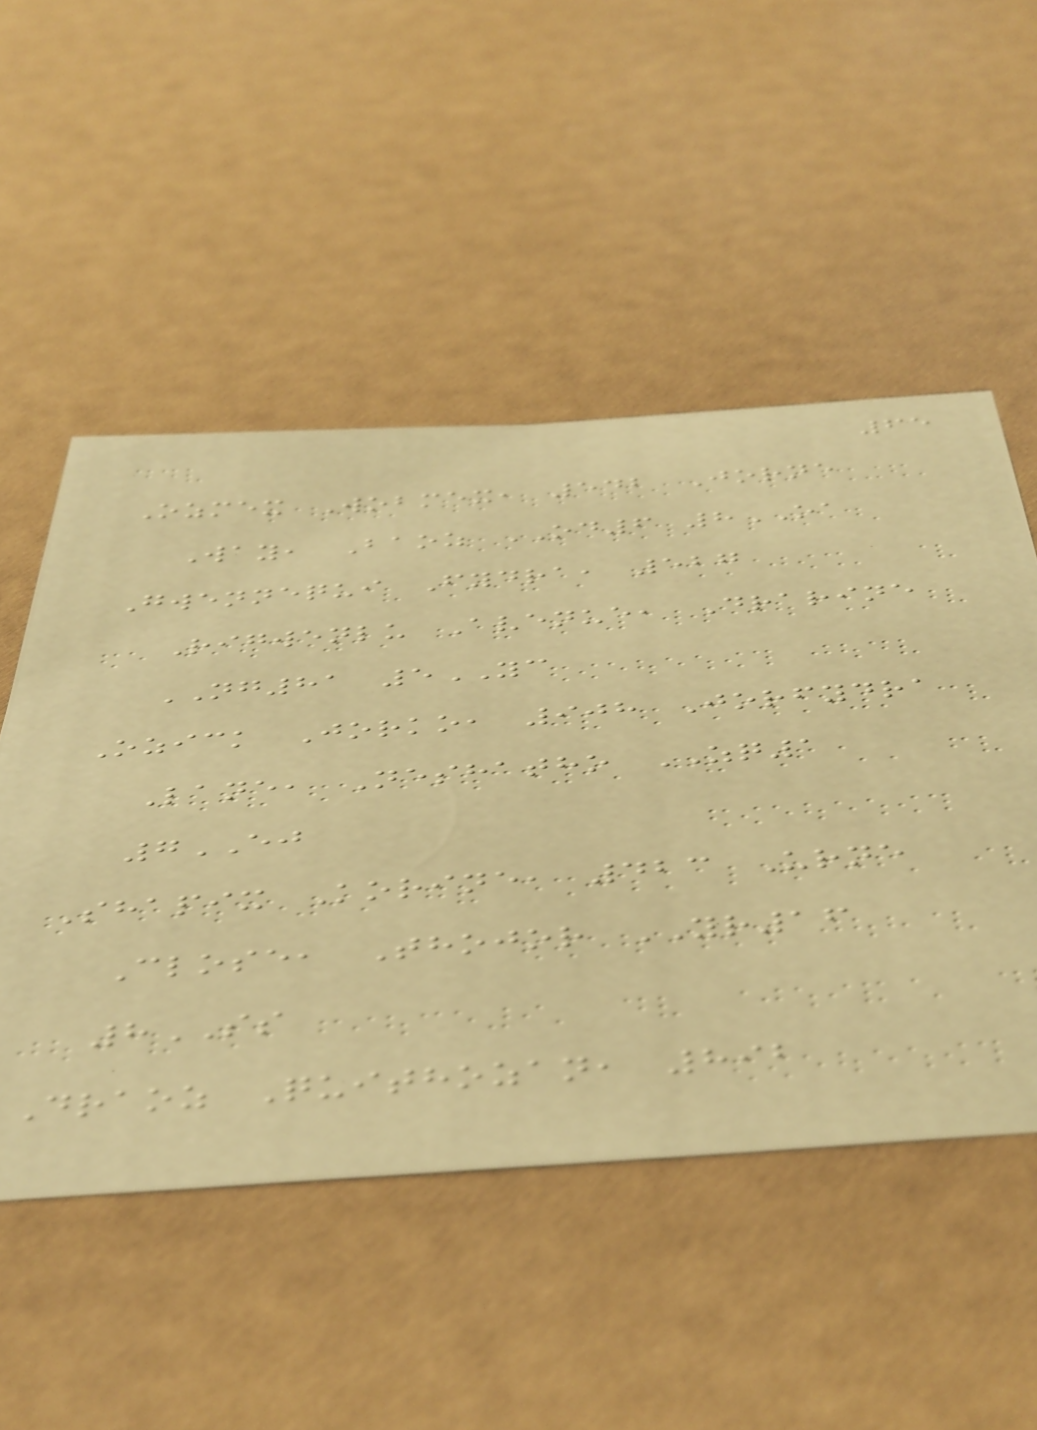65
Ozmex Wobmex, 542 Jorne
Way, Baoz OD6 8OA
Gwennequi Fydra, 527
Rigwenlu Avenue, Drarine
NG81 5YC
Ozick Jorko, 908 Jorfydra
Lane, Neshatho ZQ1
7EJ
Shapix Korine, 423 Urne
Close, Thojor YR16
8SS
Draoz Quithozan, 892
